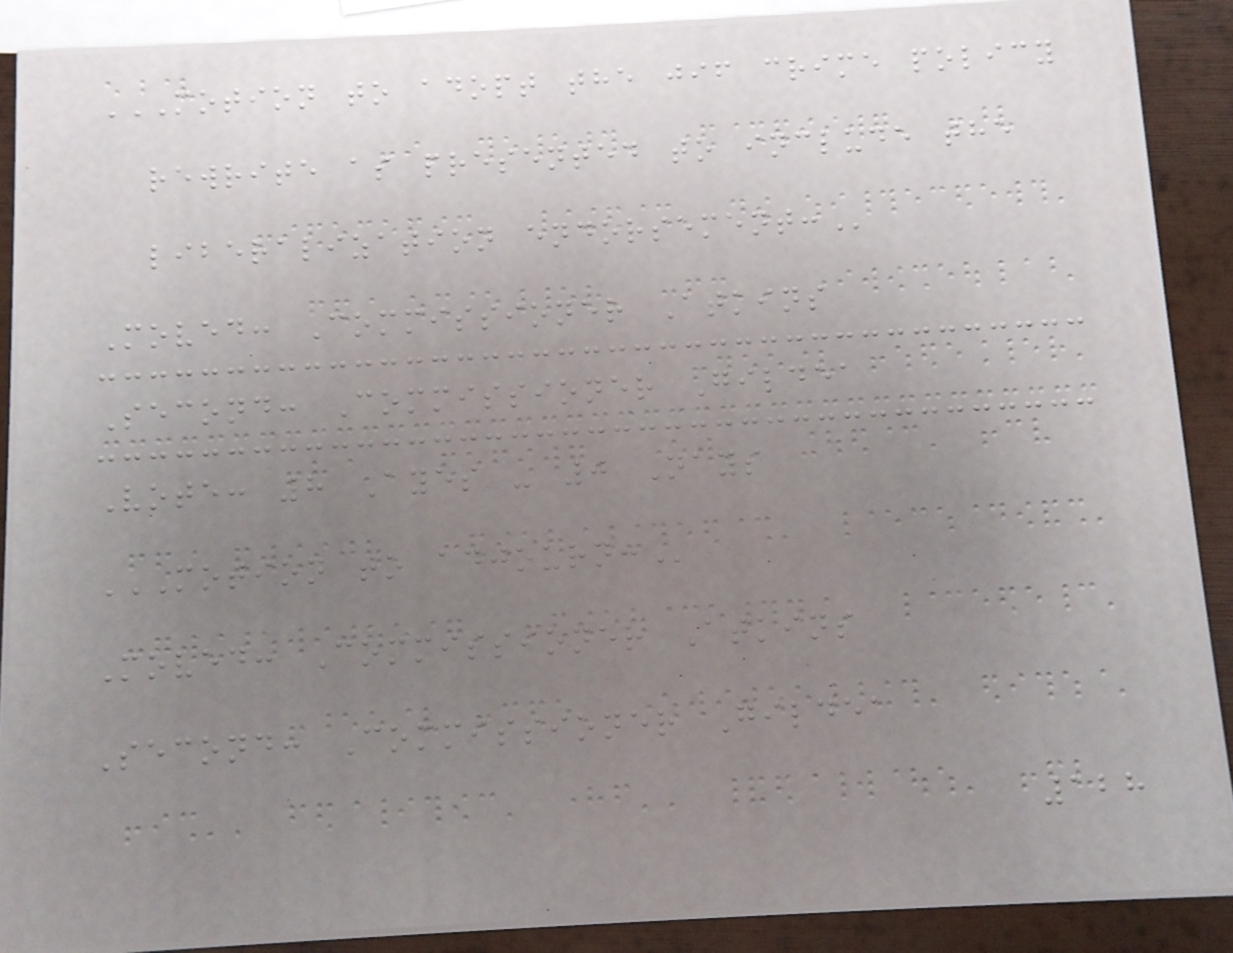MOTION TO ADOPT THE JIF CRIME POLICY
REWRITE AS PRESENTED TO INCLUDE THE
LIBERALIZATION ENDORSEMENT:
Moved: Commissioner Atkins
Second: Commissioner Gildea
Vote: 8 Ayes - 0 Nays
MOTION TO ADJOURN:
Moved: Commissioner Atkins
Second: Commissioner Gildea
128
